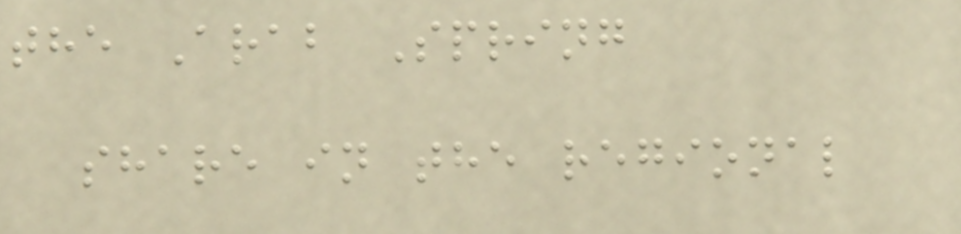the Arab Spring
share in the regional
